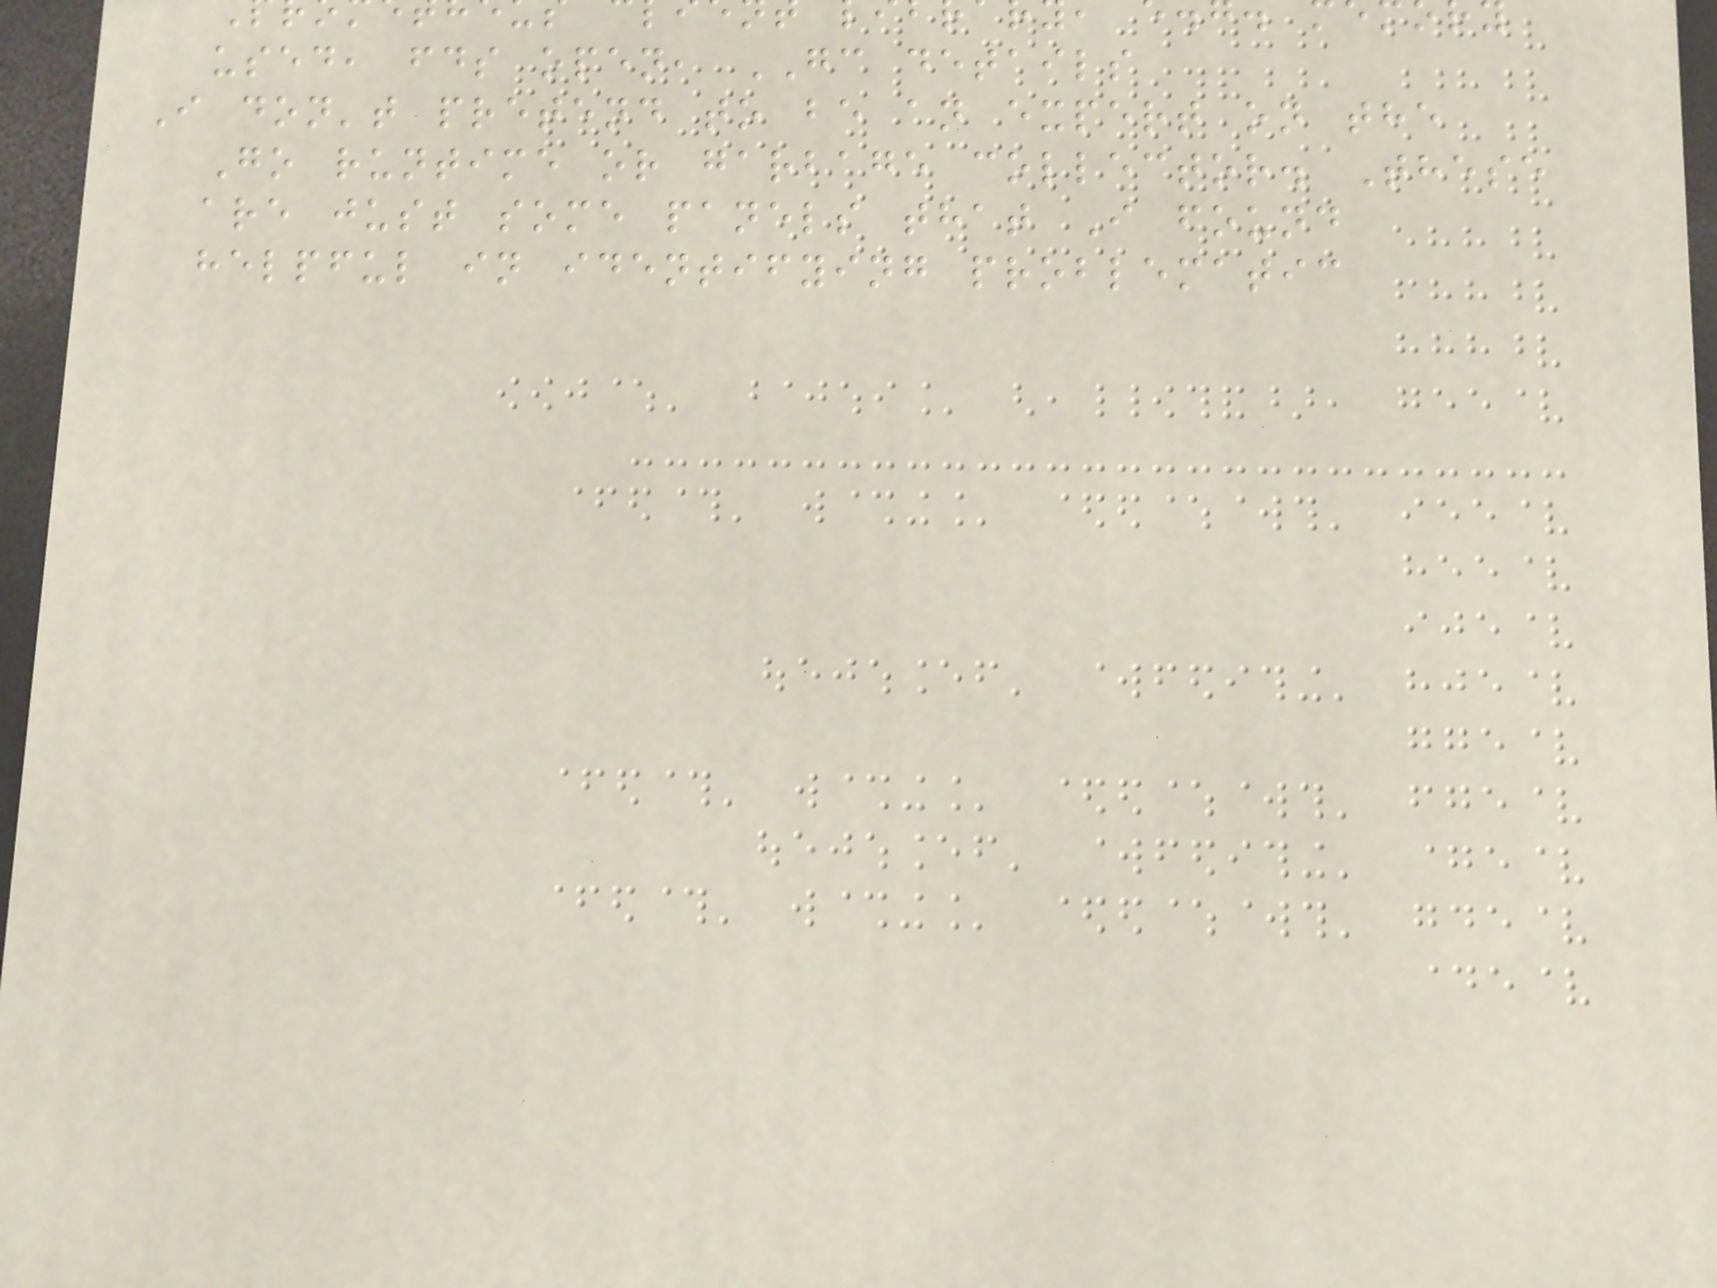used, fds open, GC details
I don't pretend to be an expert on the
Go runtime or garbage collector. These
are just some panels that I found
helpful in identifying problematic
